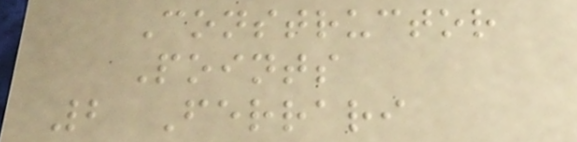Constructor
Points
2 Ferrari
